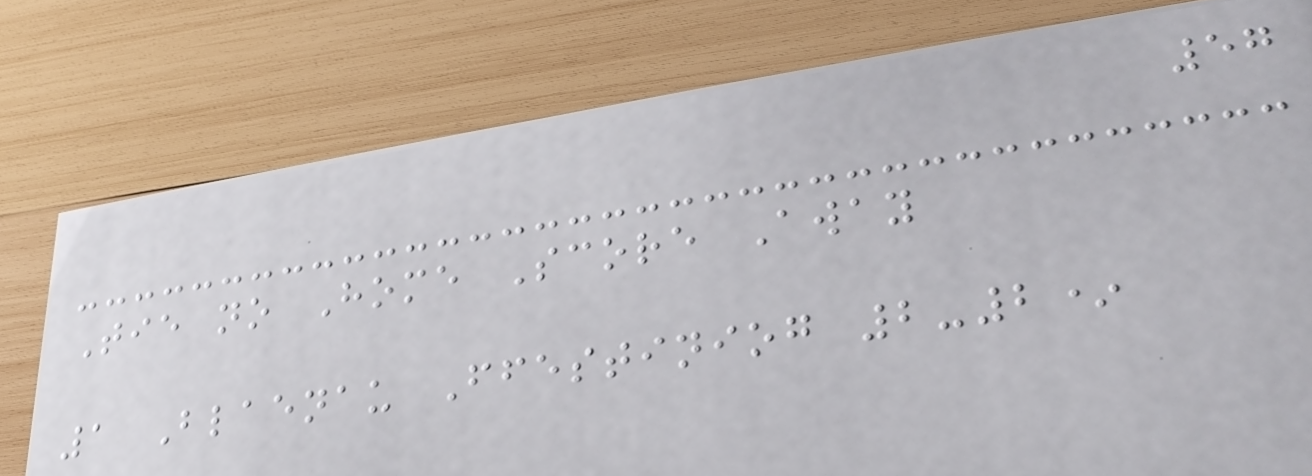57
Tie no Home Score Away
1 Blaenau Ffestiniog 2-2*
